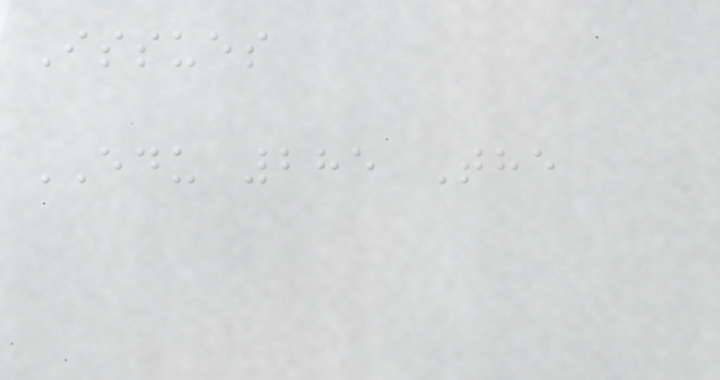Issues
EDU 285 The
